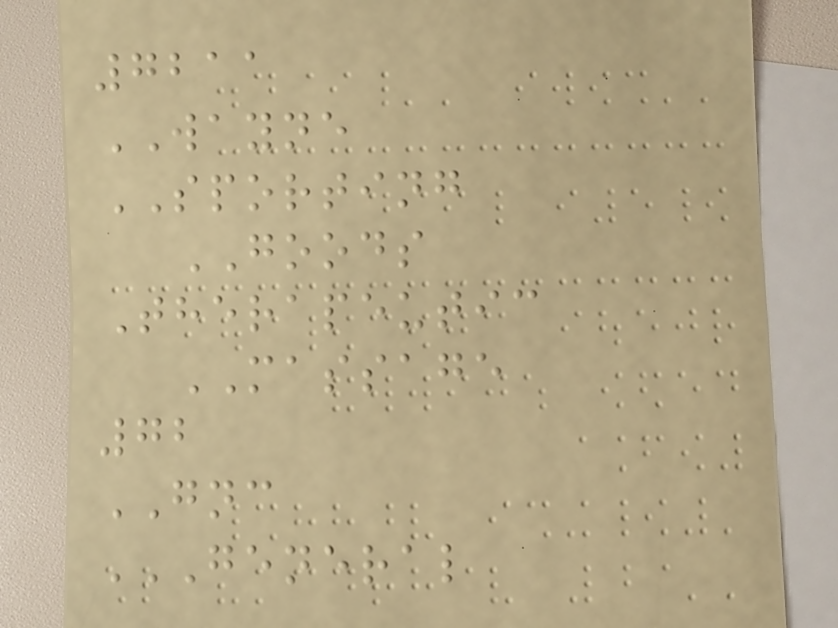7211
WAYNE
SPORTING
GOODS
Therapeutic
MASSAGE
72
GNC
GENERAL
